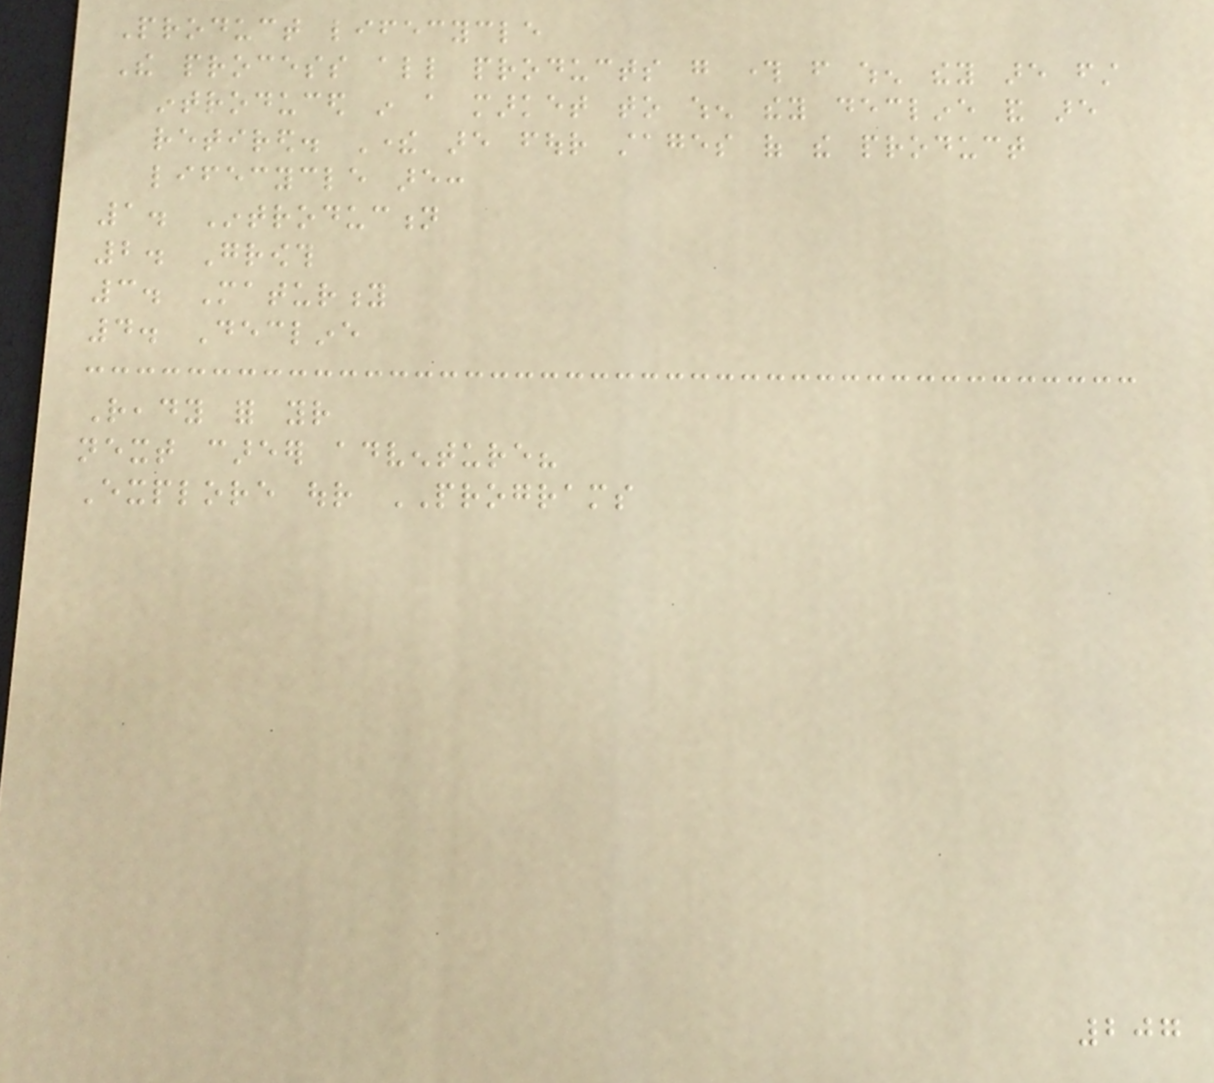Product lifecycle
The process all products go through from when they are first
introduced in a market to when they decline and are
retired. There are four stages of the product
lifecycle are:
1. Introduction
2. Growth
3. Maturity
4. Decline
Ready for your
next career adventure?
Explore our PROGRAMS
207
